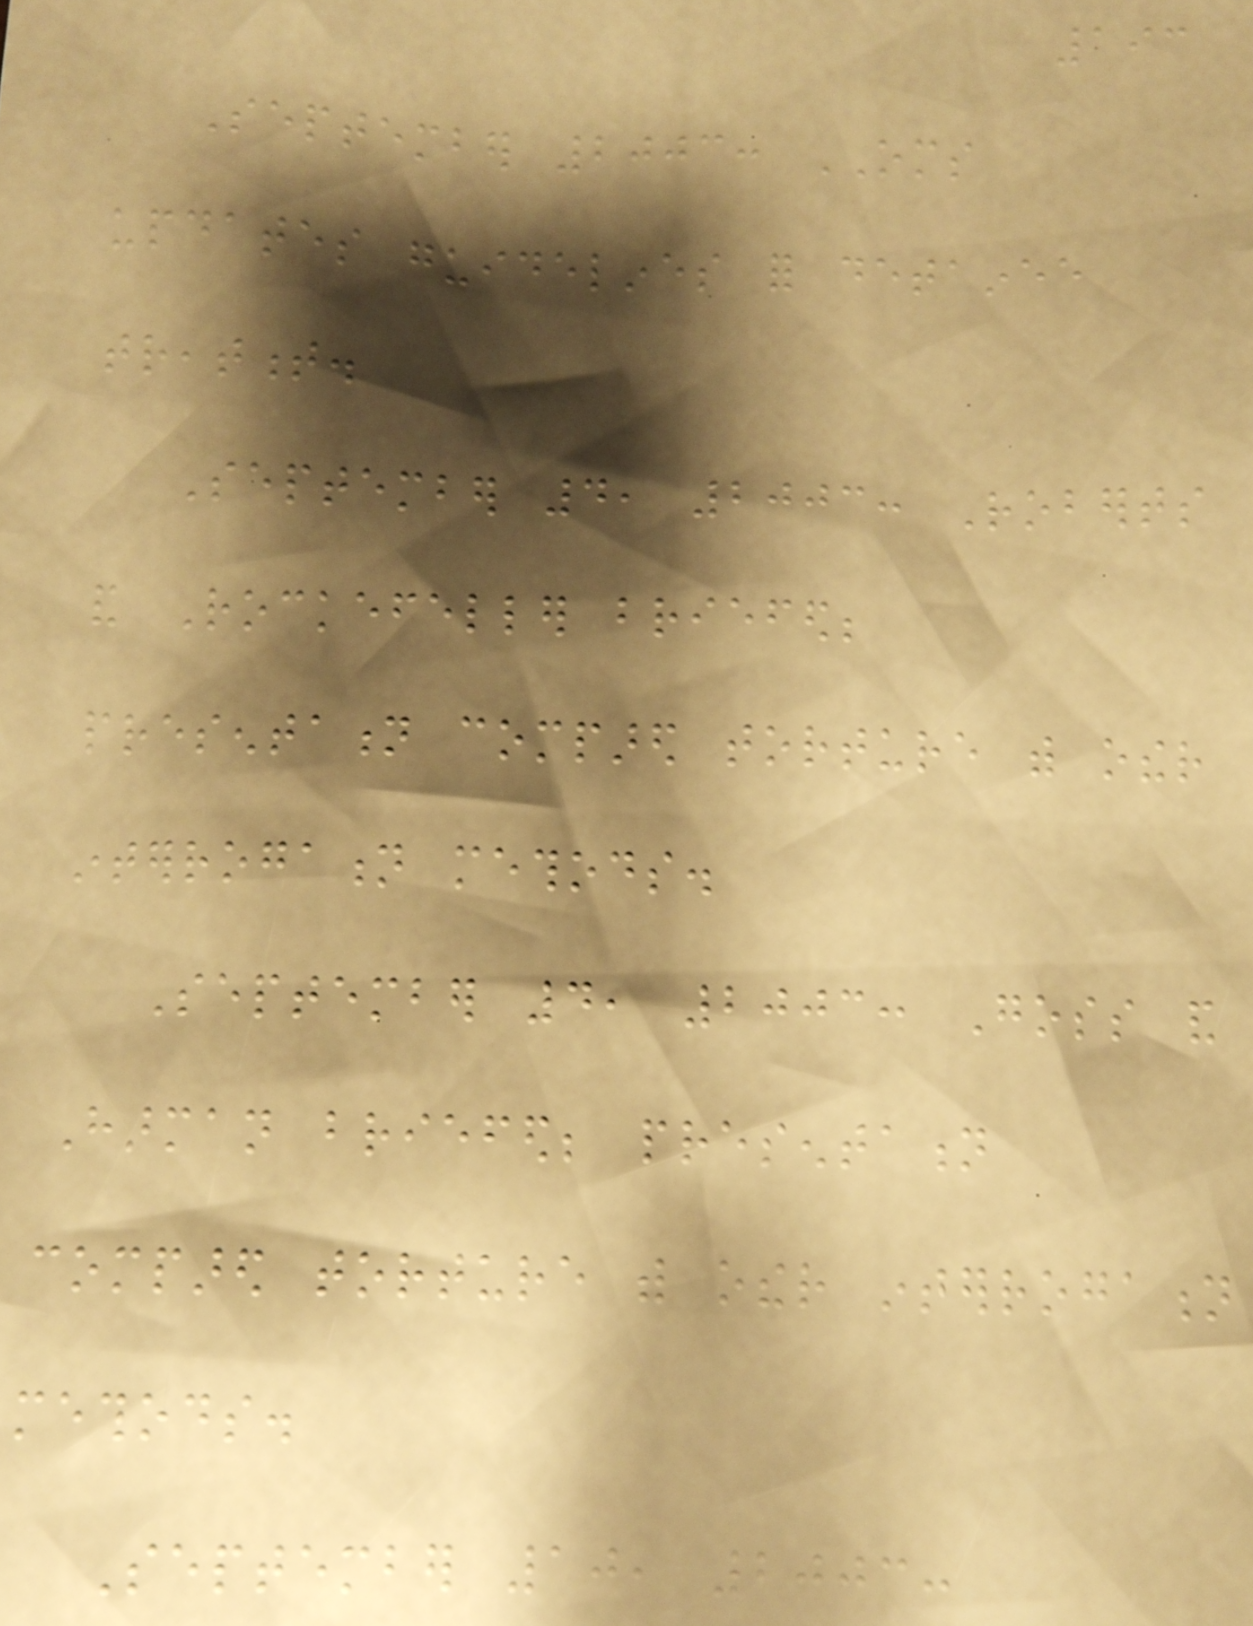193
September 2003: OMS
updates guidelines for detainee
treatment.
September 4, 2003: Roberts
and Rockefeller briefed;
presentation compared torture with other
interrogation methods.
September 4, 2003: Goss and
Harman briefed; presentation
compared torture with other interrogation
methods.
September 10, 2003:
